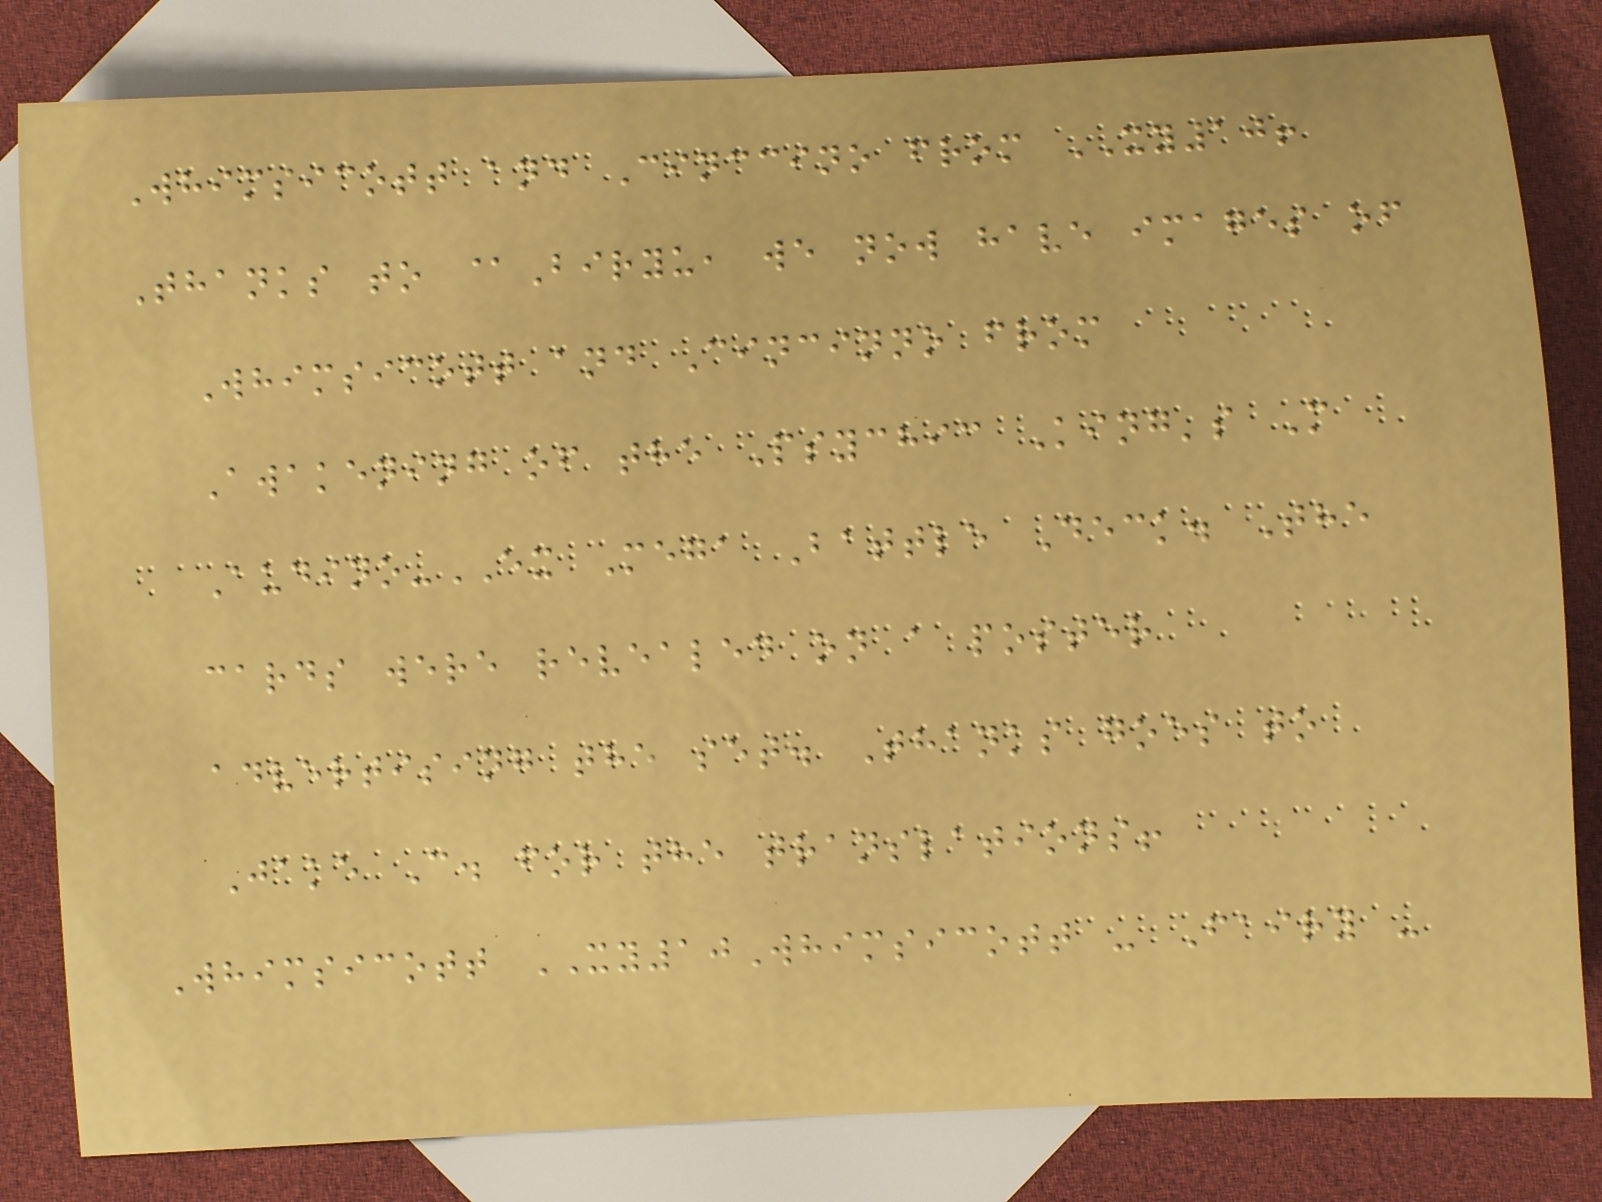Whimsicott and Cinccino from XY10!
Thanks to @Biryu, we now have images of
Whimsicott and Cincinno from
Awakening of the Psychic King's M
Audino-EX Mega Battle Deck. The
cards were revealed on a poster
advertising the set. Thanks goes to
Jake C. for the translations!
Whimsicott XY10Whimsicott - Fairy -
